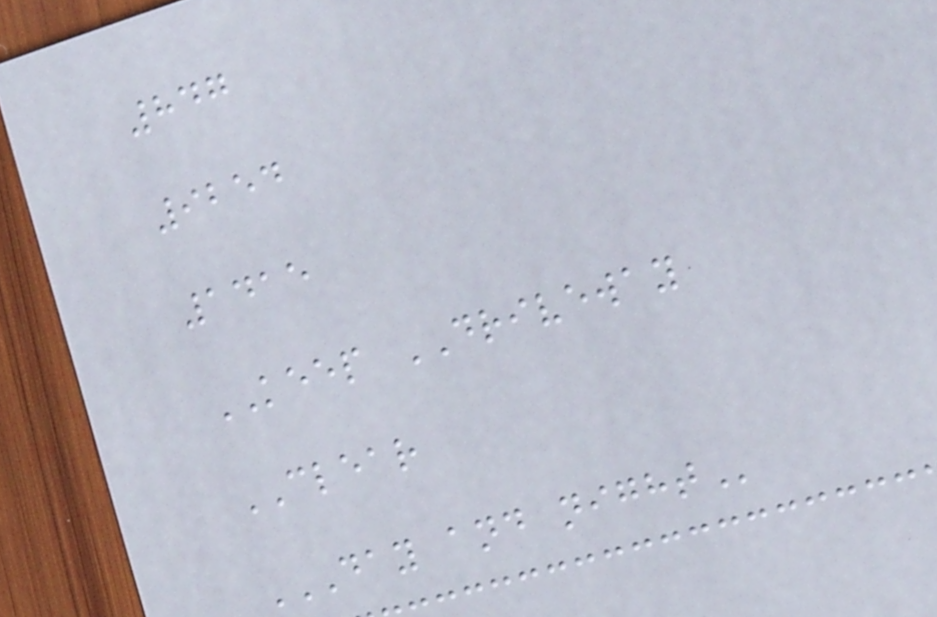847
9254
1415
KEEP DRIVEWAY
CLEAR
DAY AND NIGHT
